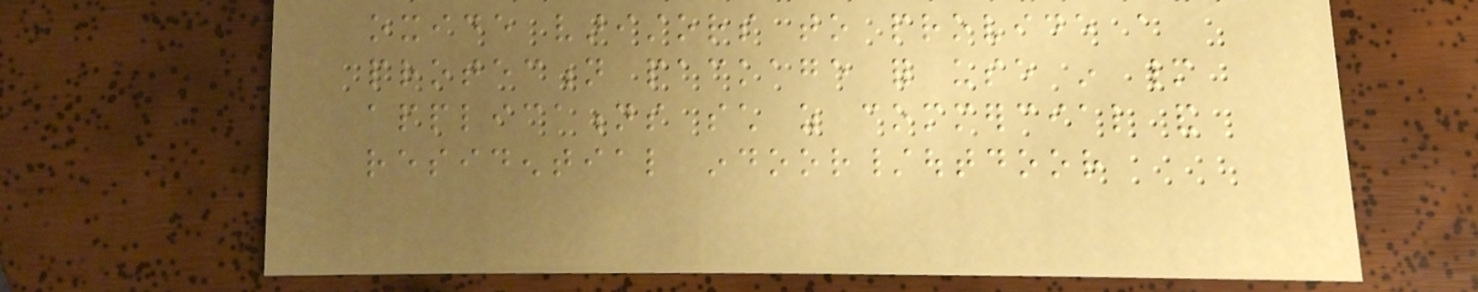oxide varistors to provide a
protection package for use in many
applications such as commercial and
residential indoor/outdoor
